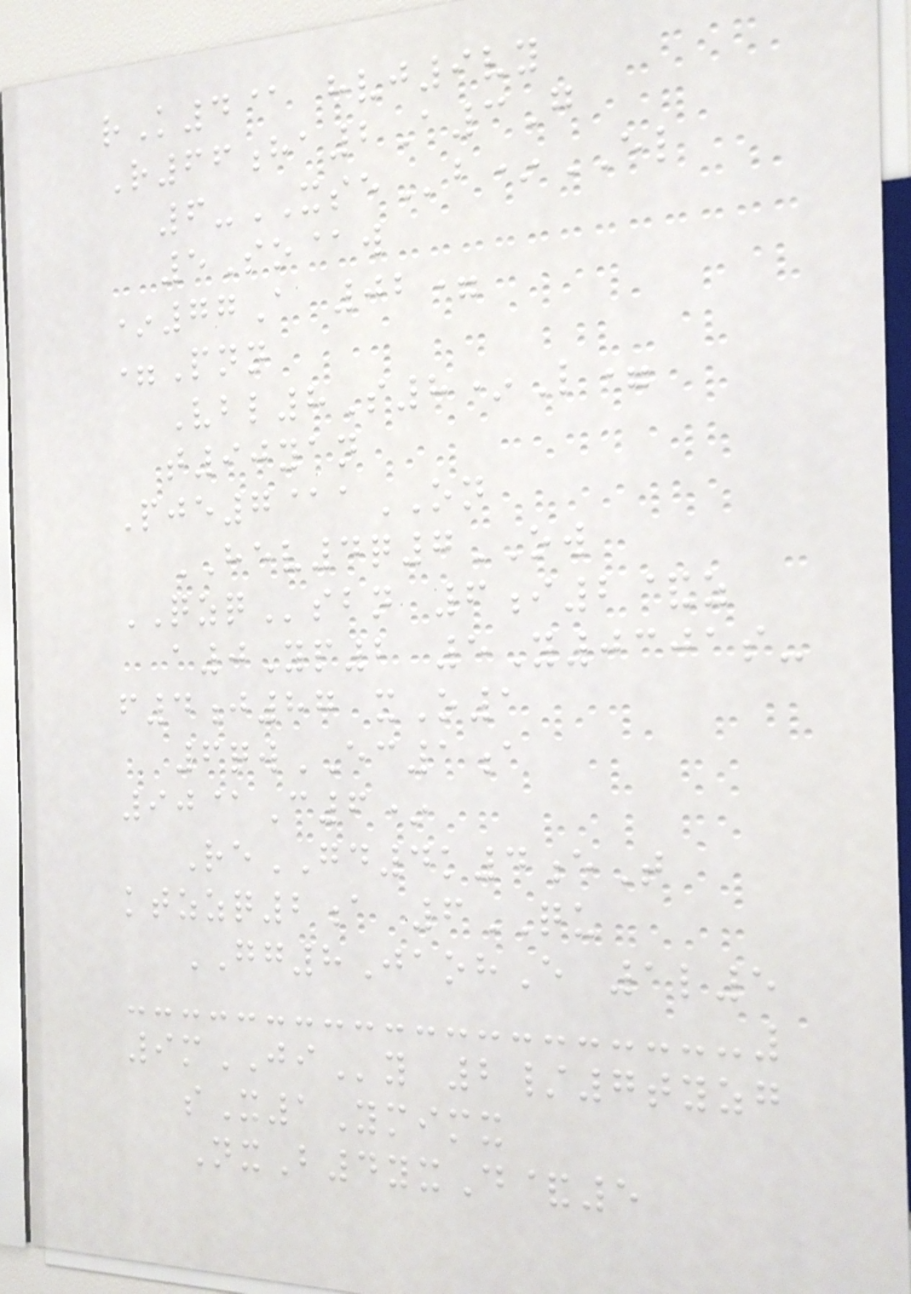rK4@ hvj9vy
R66ha2A3G
6-XSEb*EL
5So@w
*77A 02=
=Pnn
Vbl8S8*L=
t90yan
Pje7@aON
HEV4q7OW
QZQsbn 6i2&z
a0Yp2 5Y0301s-
f4j87 xO1
6qwEC1a
90@C6*
ReGD4k4eT
ktzzq2a 6QU
GG8JaohE 1l5
9mJIy 2/7tyzg
sX1Ymimx
NxB4yxD&5
